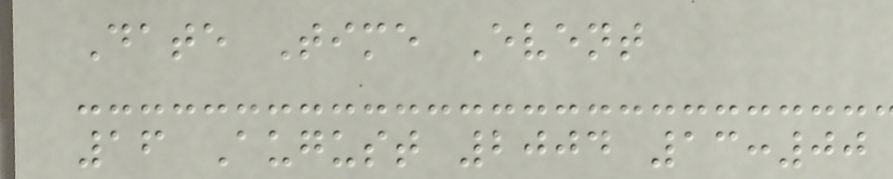Date Time Event
16 August 2004 13:00
